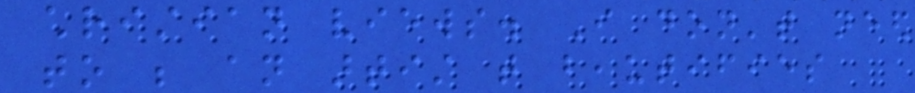christian views. I don't need
to be an artist that beautifies
